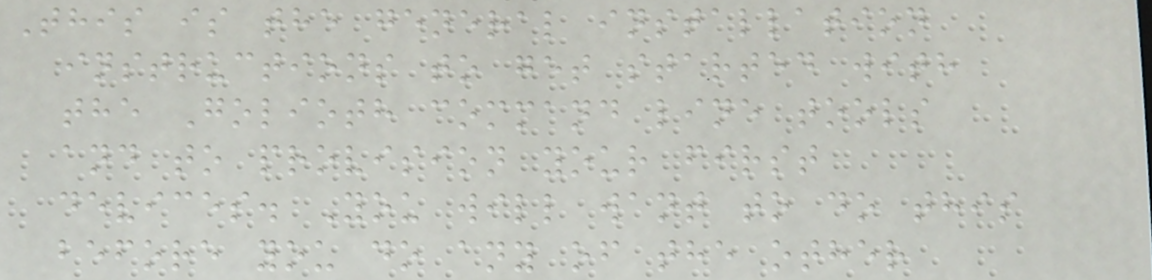This is the general installation
instructions to get started with
the Golioth command line tools
and to provision your first
devices. You will want to do this
before you do any of the other
